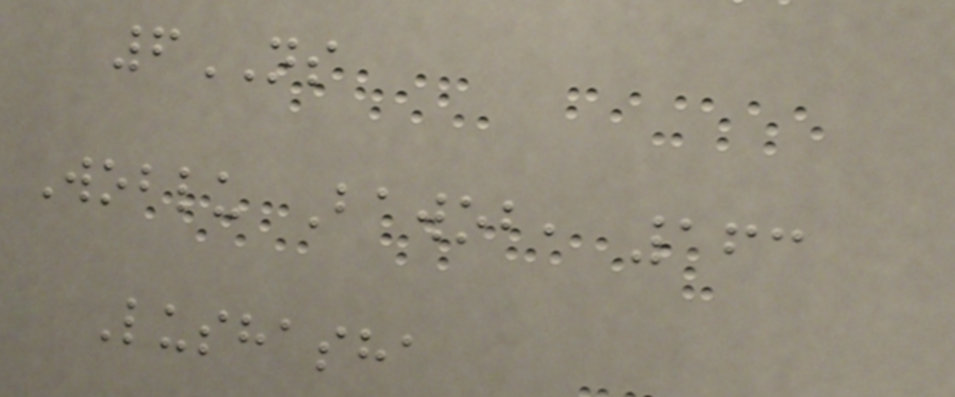6NS
Woblu Bawob, 163
Lushasha
